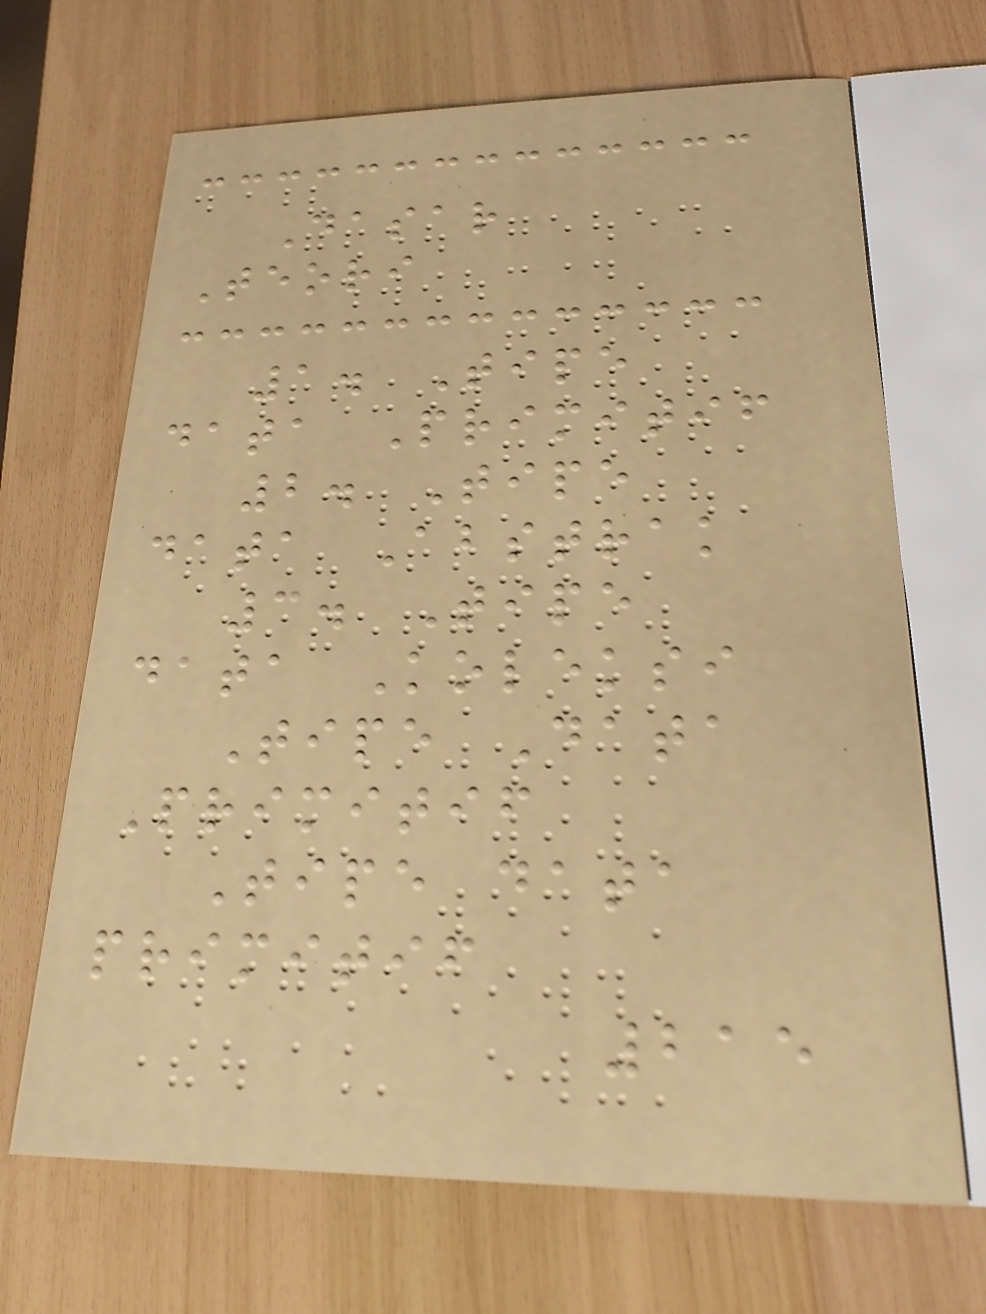Dasar
Teori
1. Tipe
data Primitif
2. Tipe
data Abstrak
3. Tipe
data Koleksi
Tipe Data
Primitif
Tipe data
primitif
215
